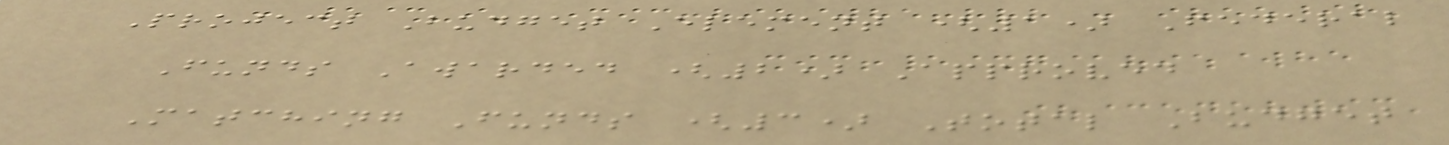Project Budget Element (1) Federal
Funds Awarded (2) Approved
Matching Funds (3) Total Budget
